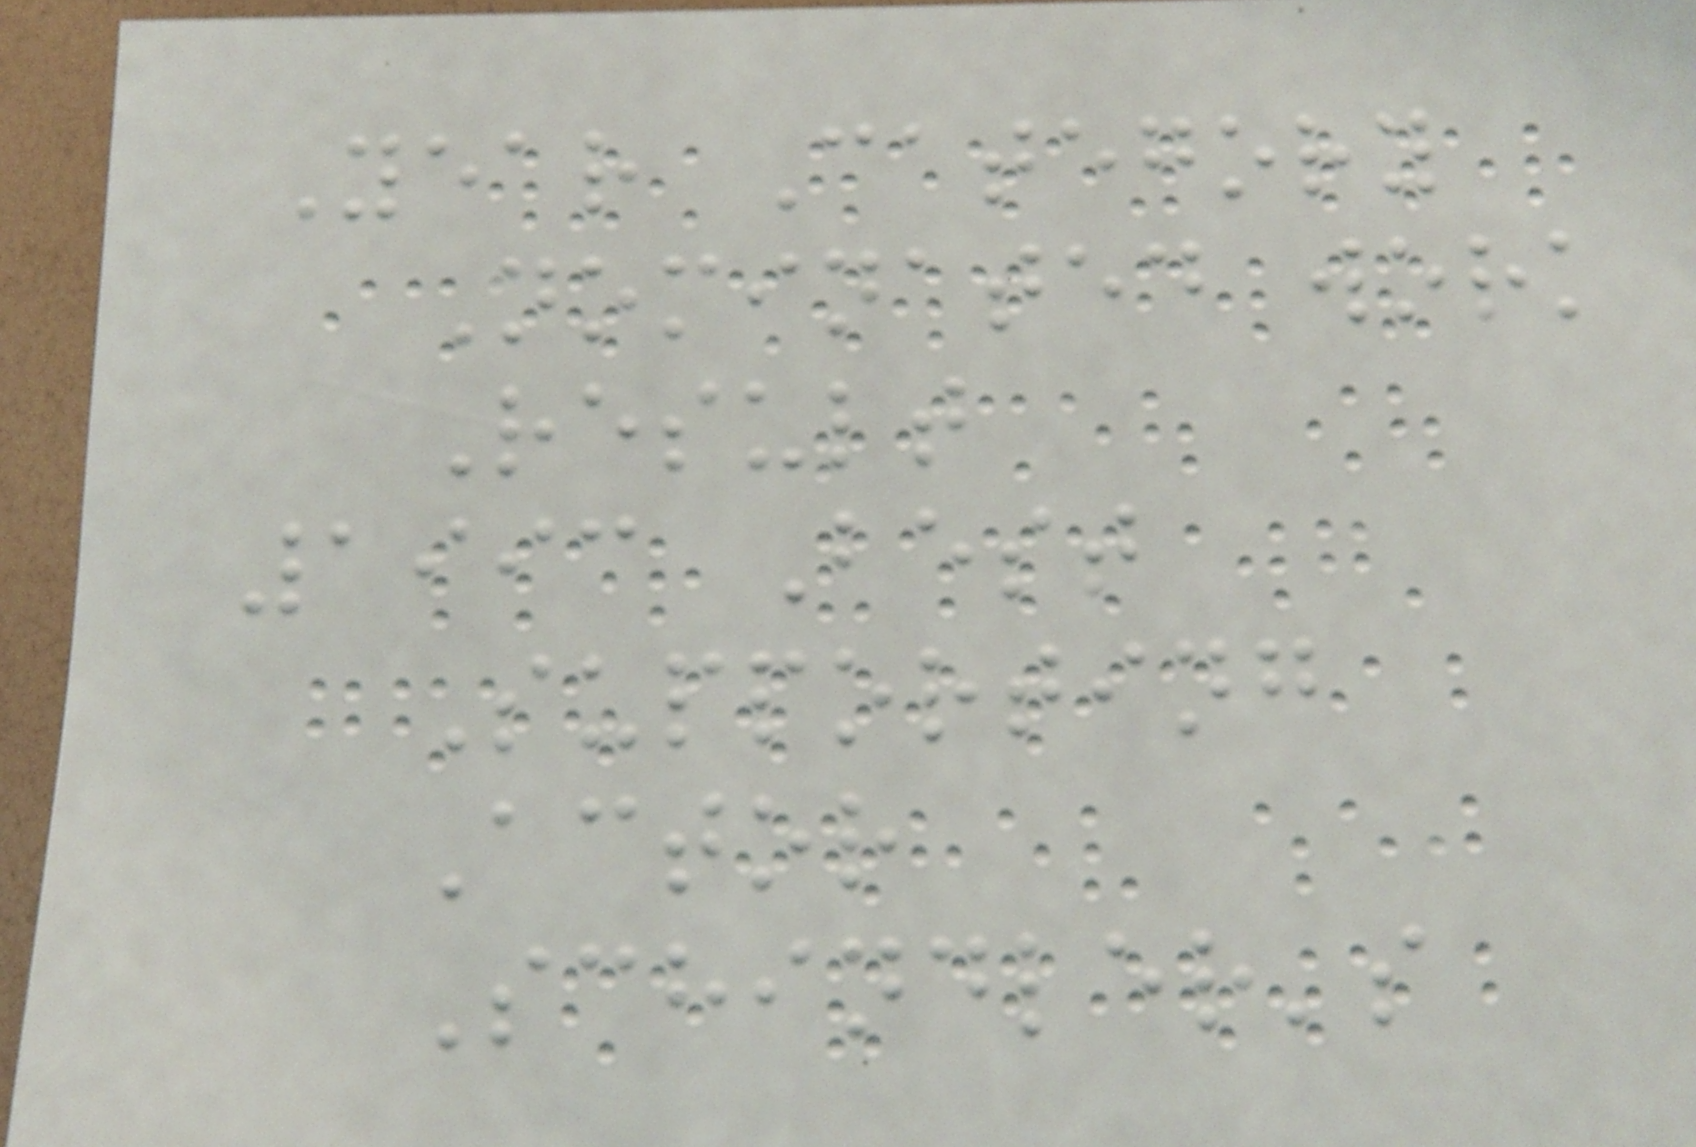Year Category
Nominated work
Result
1993 Best
Supporting
Actor
Schindler's
